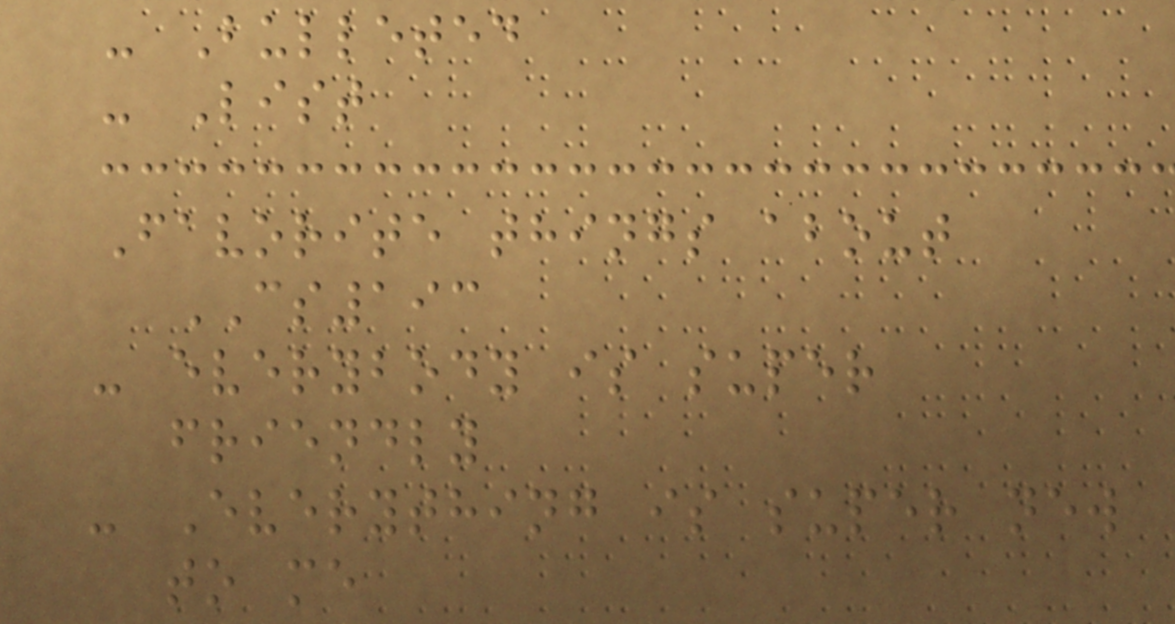- Bulleted
- List
Favorite things about
CS193
- everybody is super
friendly
- Everything is super new
to me
